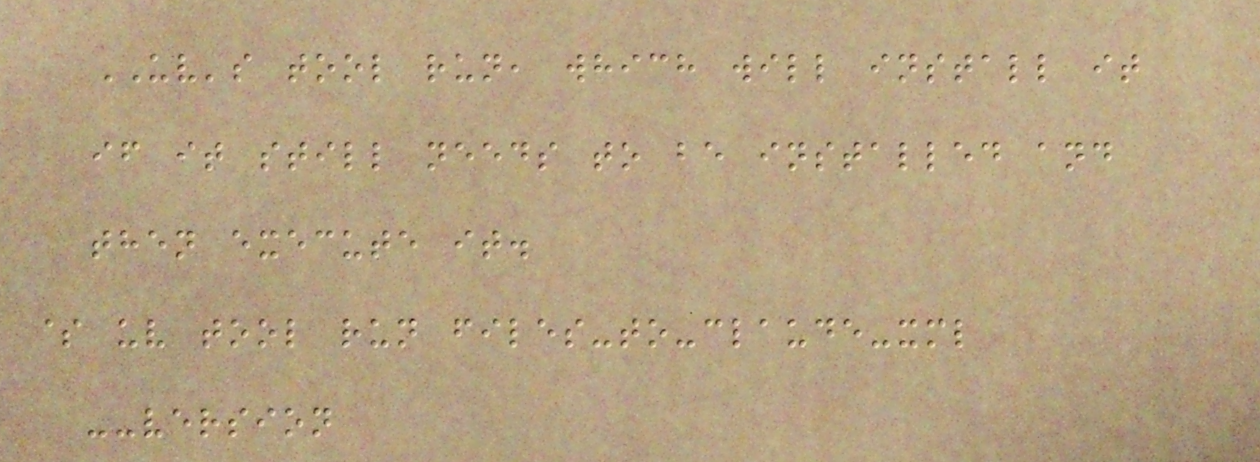UV's tool run, which will install it
if it still needs to be installed and
then execute it.
$ uv tool run files-to-claude-xml
--version
